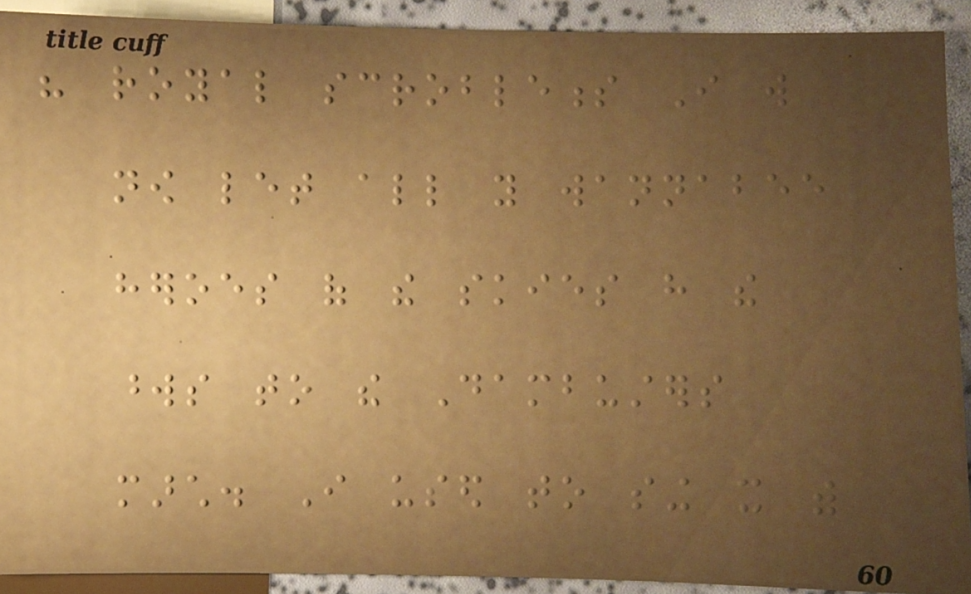his royal scrobleness I will
now let all you wannabee
heroes of the skies have the
words to the Dambusters
march. I used to sing it with
